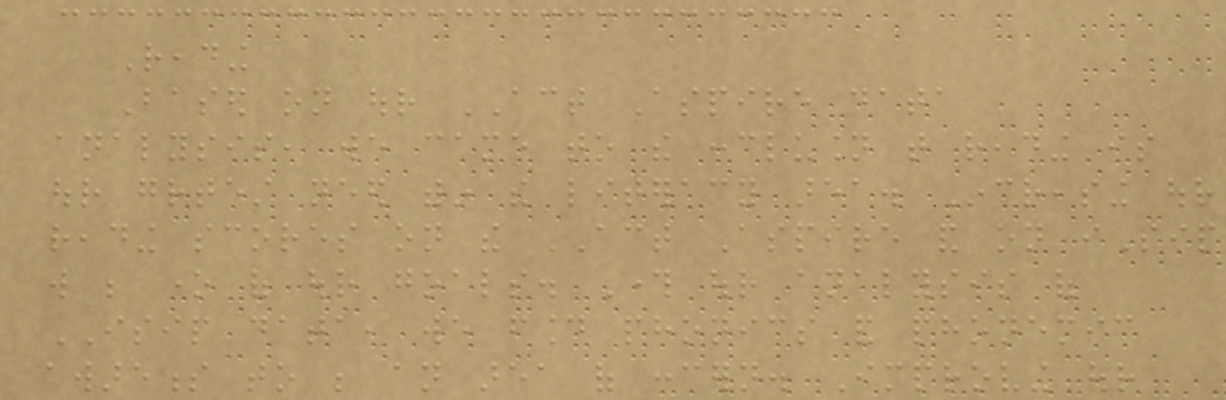Reading
Based on our ACT Aspire data
analysis, we came to the conclusion that reading is
our greatest need within the literacy area. Increasing our
reading scores on the ACT Aspire and on iSip
will be one of our goals. Through our analysis of
ISIP data, we found phonics and phonemic
awareness to be an area of concern. Improving our
